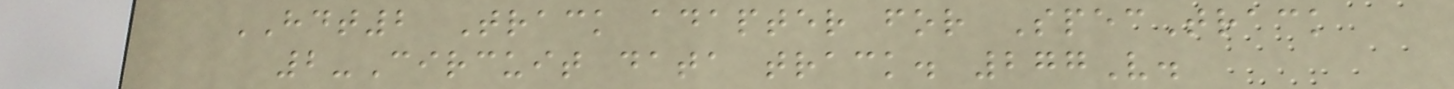HDT2 Track adapter for SpecTrack
2-Circuit data track. 277V.
